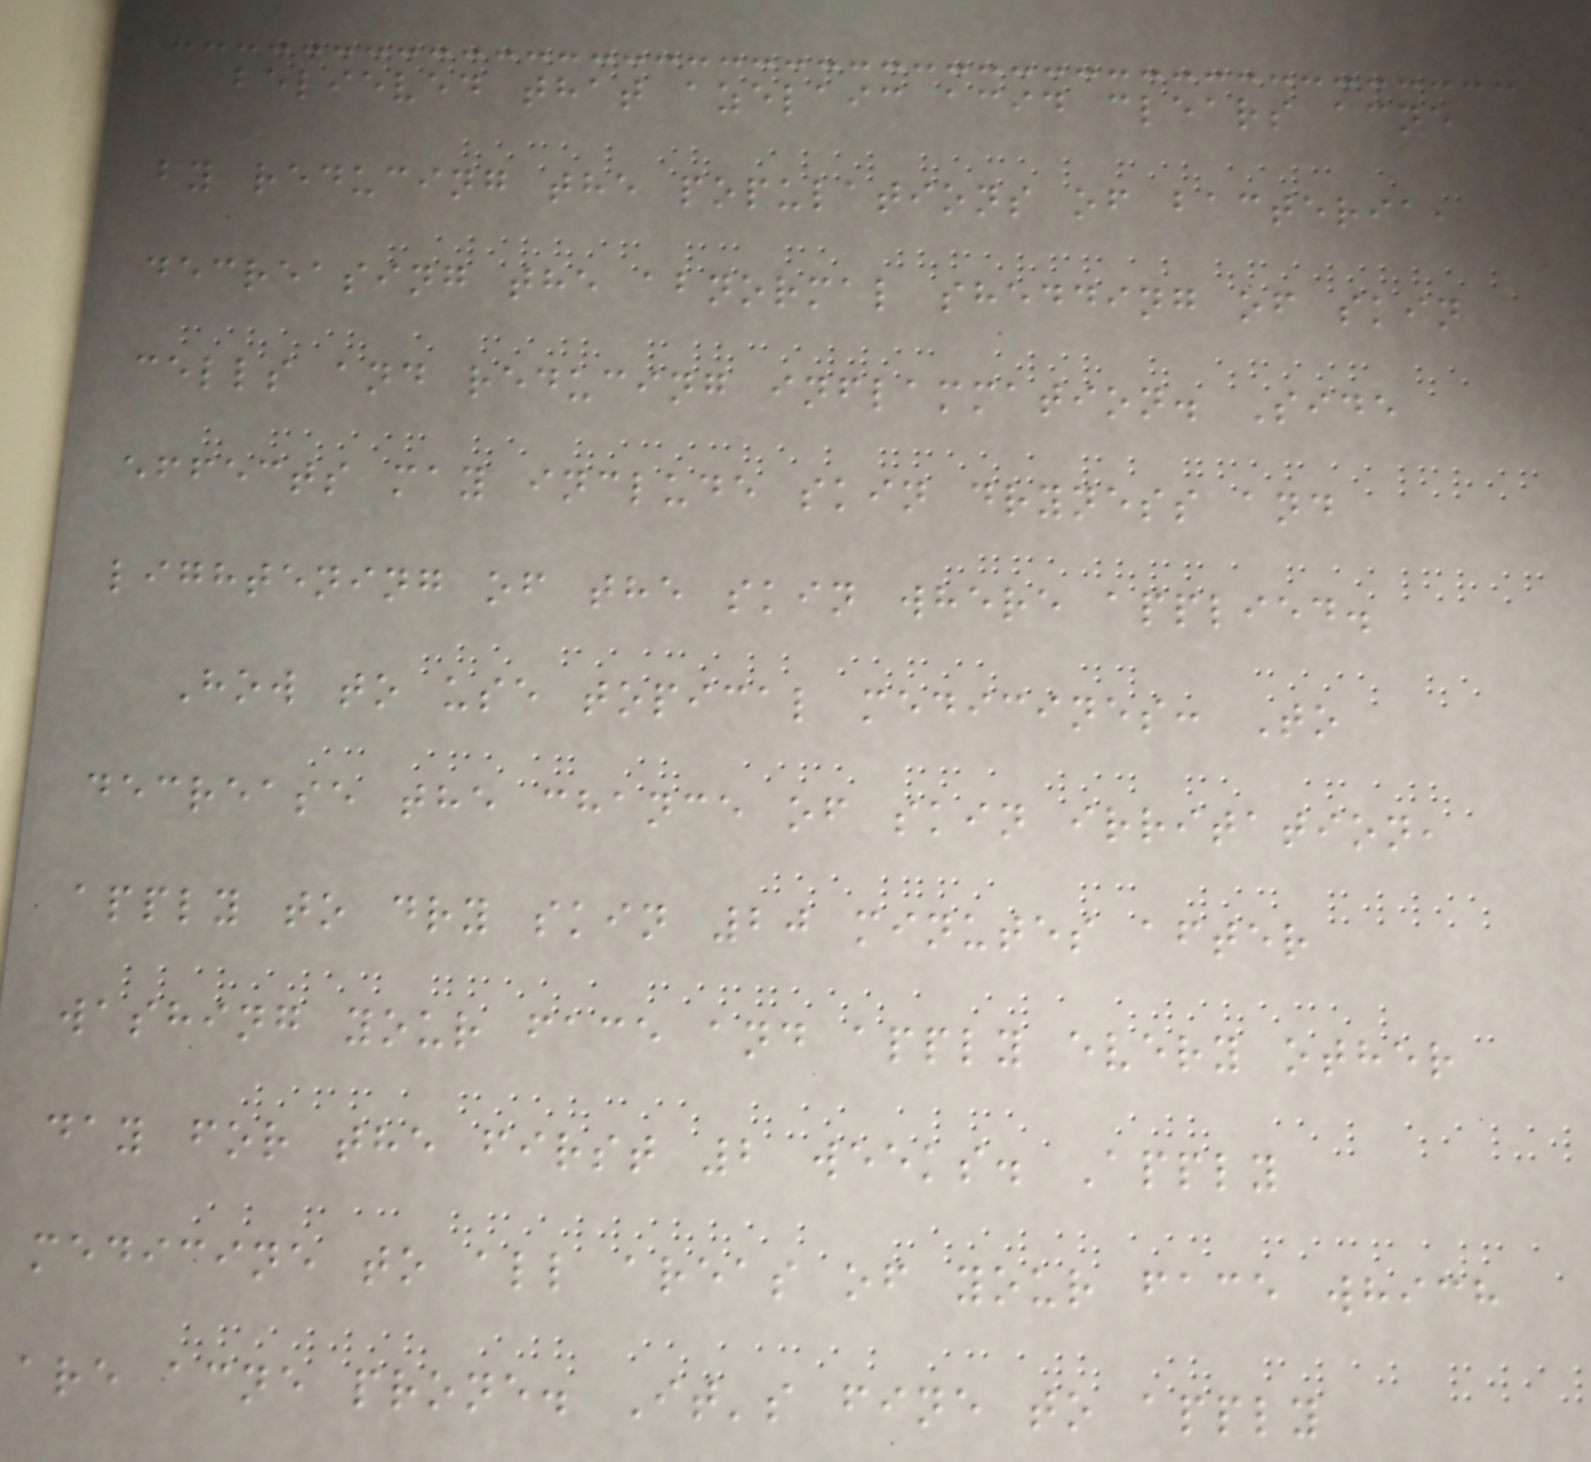believed that azelaic acid clears acne
by reducing the populations of bacteria,
decreasing the abnormal shedding of skin
cells and reducing inflammation. Side
effects may include skin dryness and
lightening of the skin where applied.
How to use topical medicines: To
decrease the chance of skin irritation,
apply to dry skin 20 minutes after
washing your face and apply every other
day for the first 2 weeks. Apply
medicine to all areas of your face which
are acne prone. It's fine to apply
